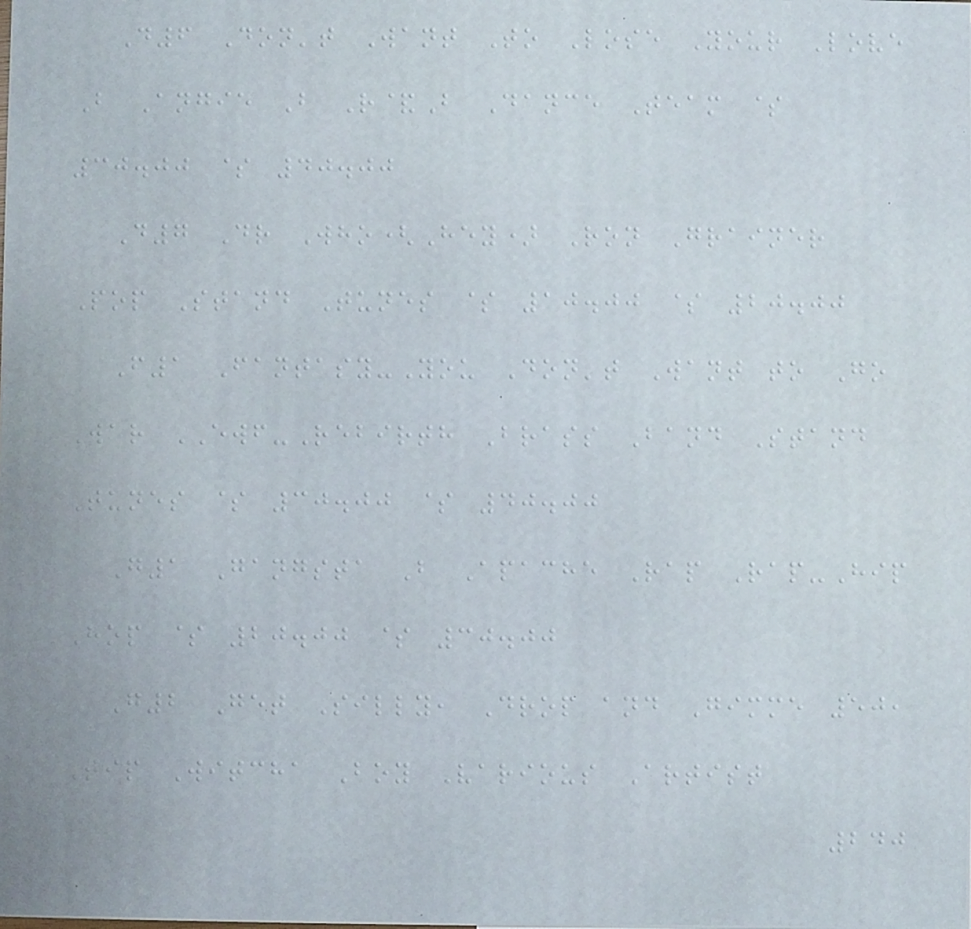D6 Don't Want To Lose Your Love
B Angie B R&B Dance Team $
30.00 $ 40.00
D7 Dr Who(Hey) Ron Grainer
Pop Stand Tunes $ 10.00 $ 20.00
F1 Fantasy-You Don't Want to Go
War EWF-Rebirth Brass Band Stand
Tunes $ 30.00 $ 40.00
G1 Gangsta B Apache Rap Rap-Hip
Hop $ 20.00 $ 30.00
G2 Get Silly, Drop and Gimme 50,
Tip Witcha Boy Various Artist
240
